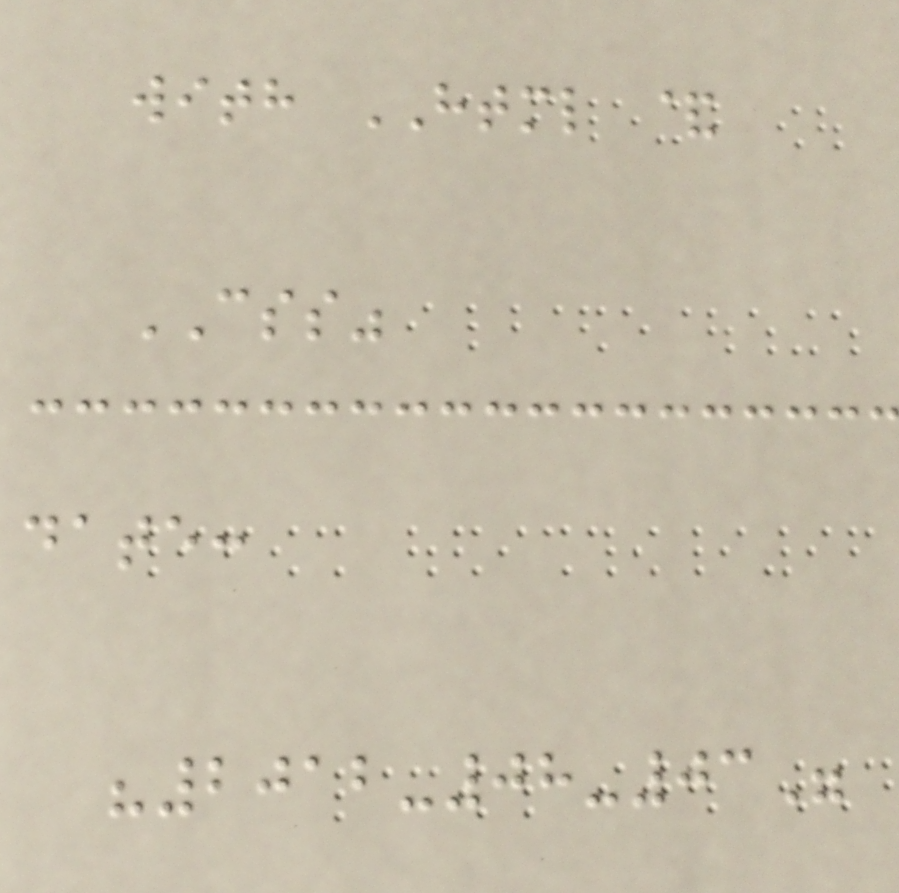with HTML &
CSS"
date:
"2012-08-03"
